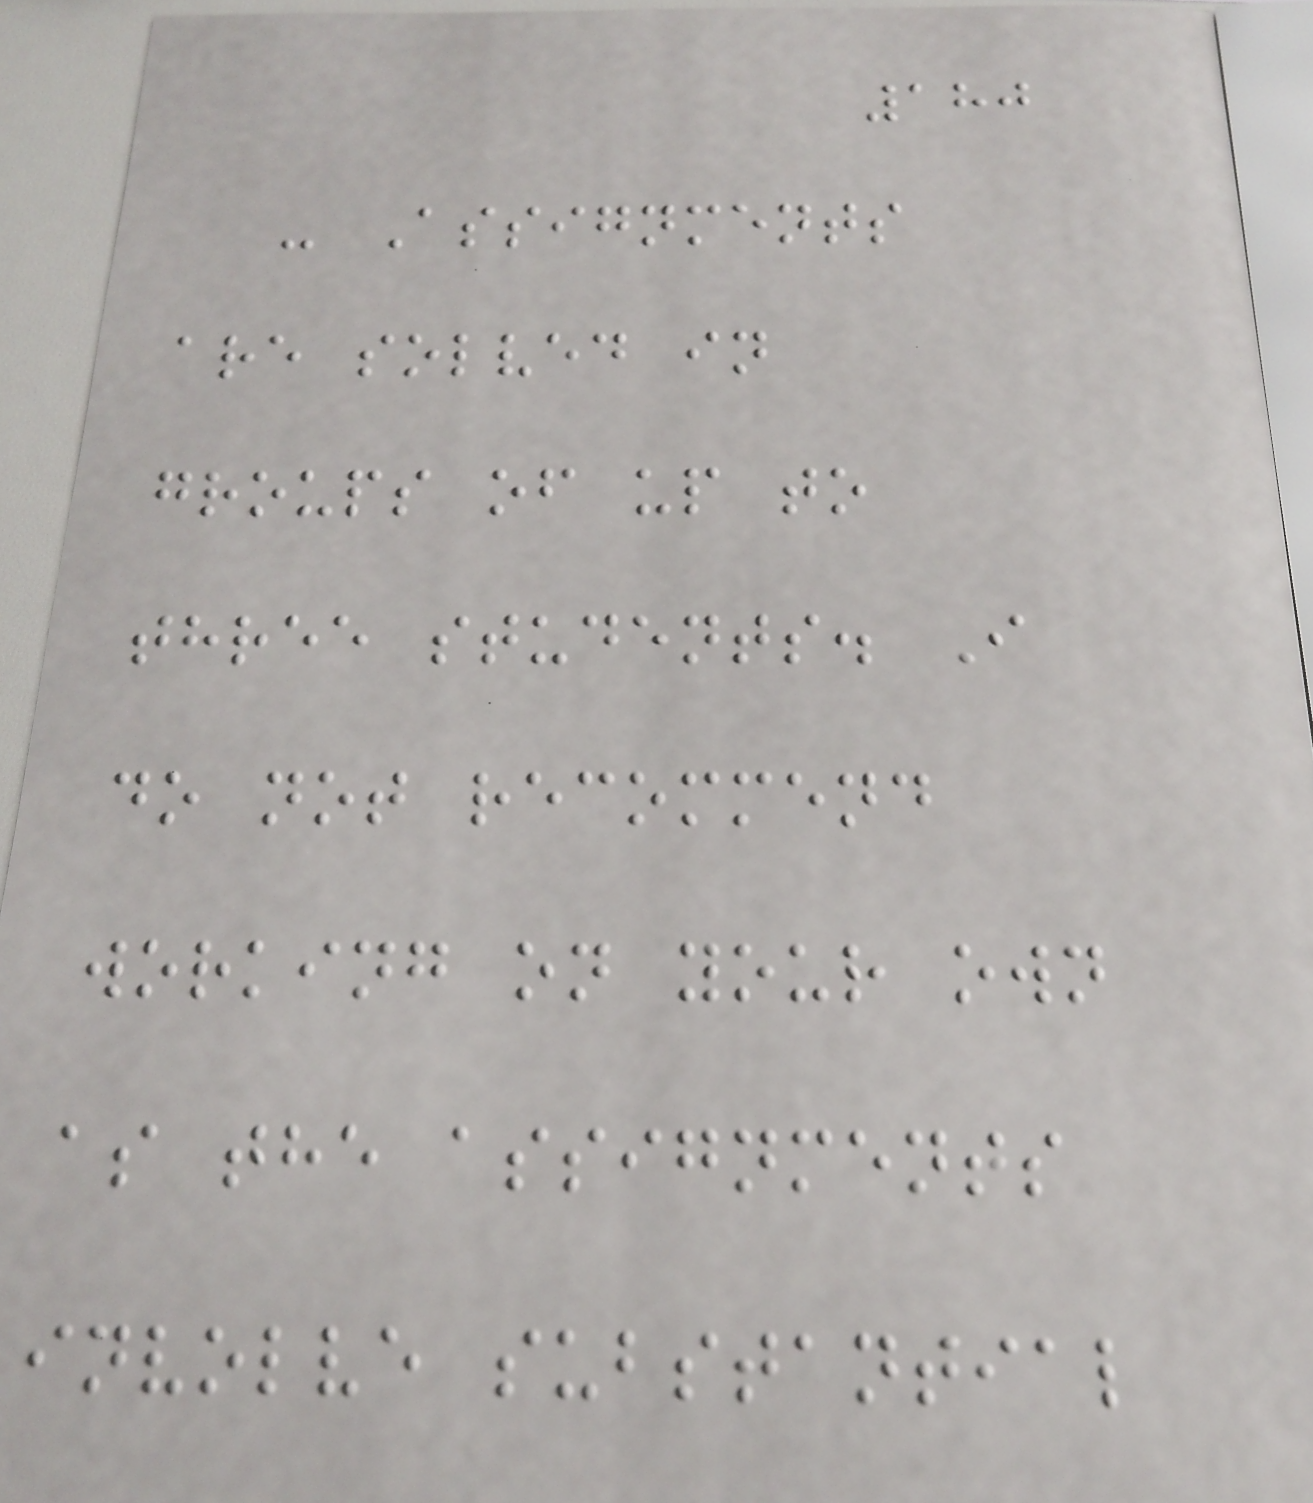180
- Assignments
are solved in
groups of up to
three students. I
do not recommend
working on your own
as the assignments
involve substantial
